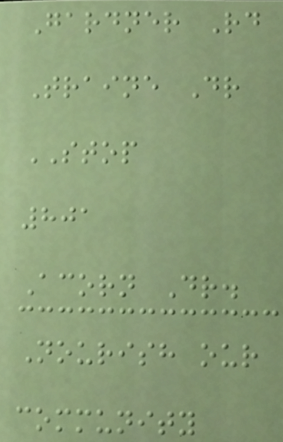Gardner Rd
Traine Dr
STOP
801
Acorn Dr.
Nourish our
community
